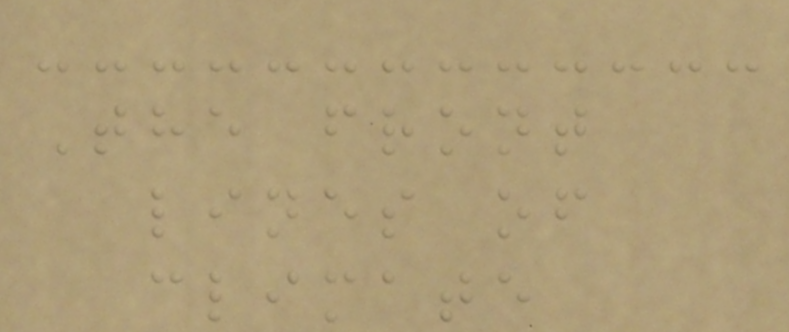The front
lines of
climate
